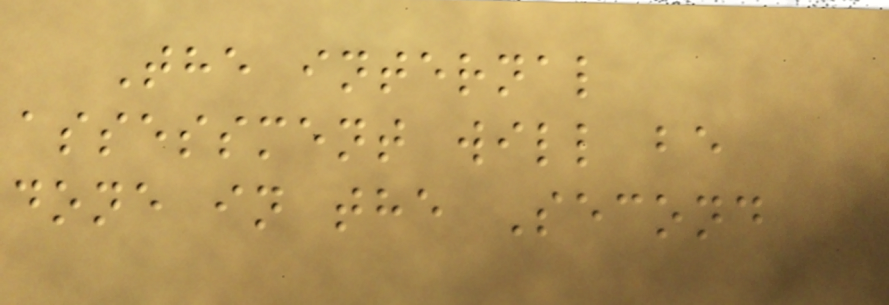The internal
assessment will be
done in the Second
